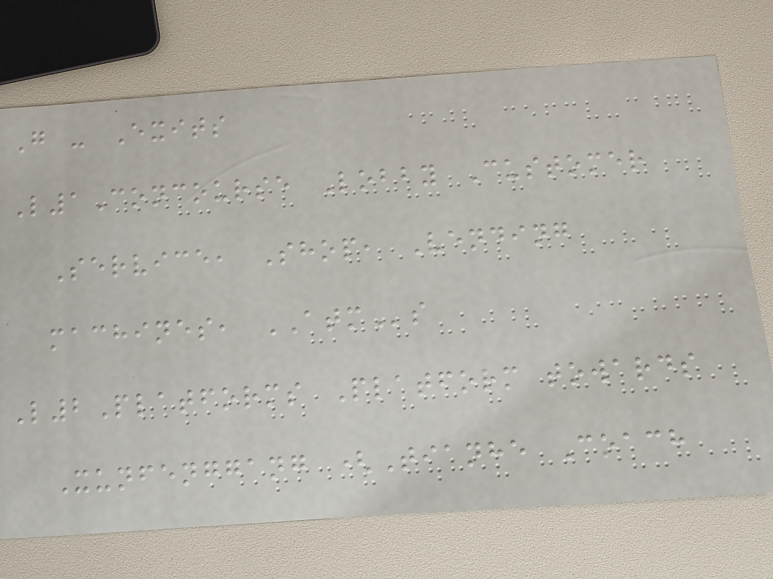G - Exits
L1Concourse Lobby Customer
Service, Shop, Vending
machines, ATMs
L2Platforms Platform towards
Xunfenggang (Tianhe Coach
